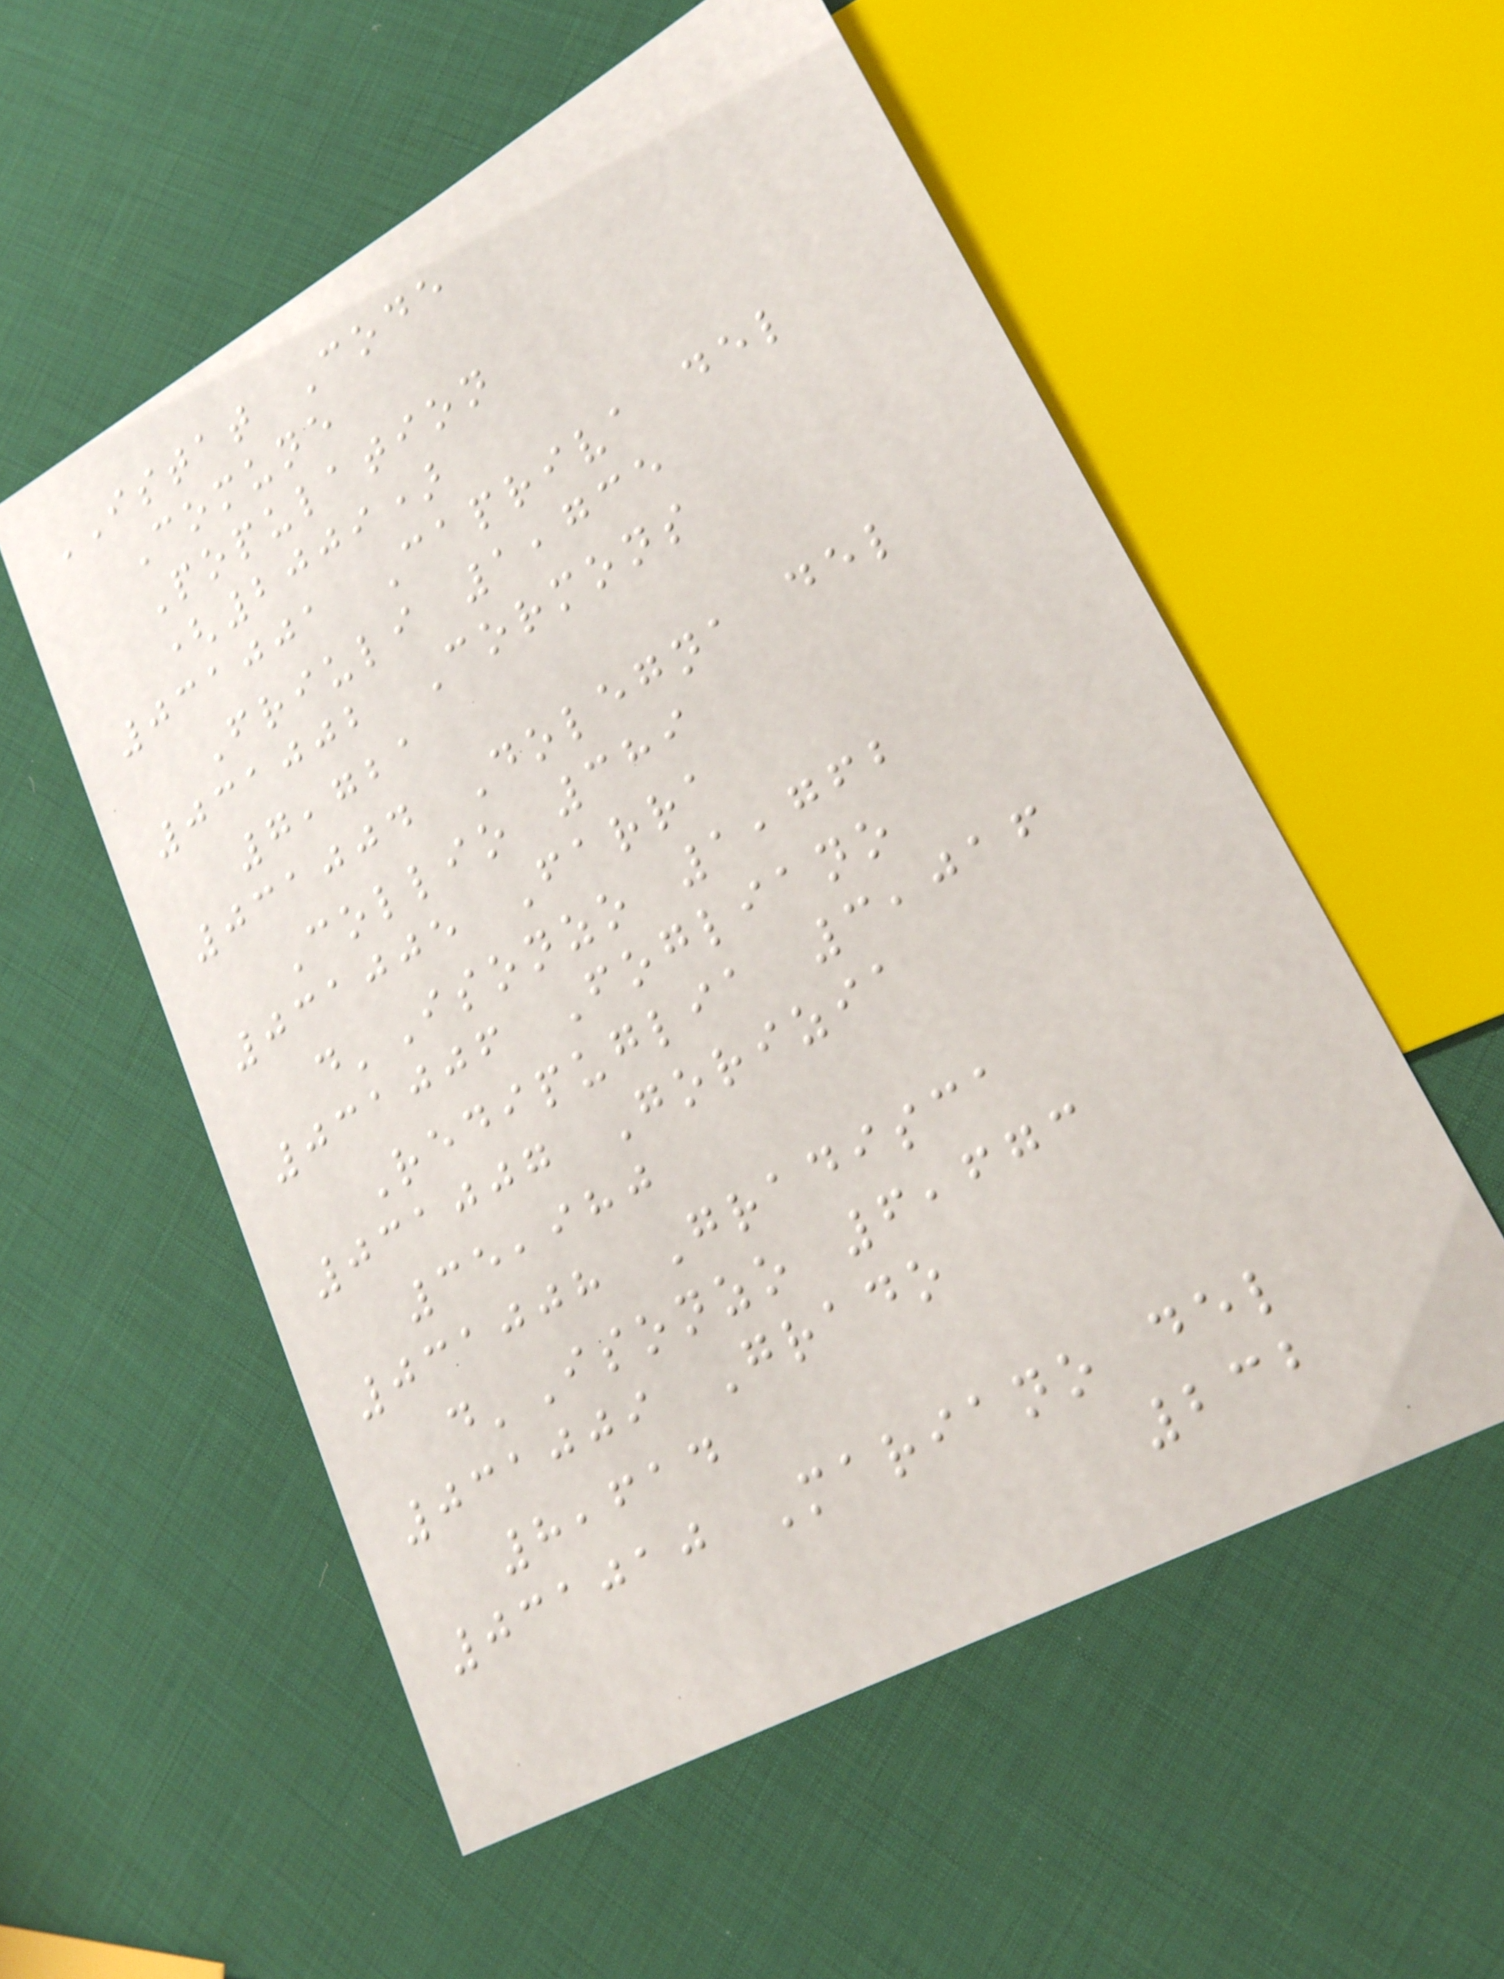ISTAT Code
Comune
Population
(2009)
031001 Capriva del
Friuli 1,735
031002 Cormons
7,721
031004 Dolegna del
Collio 389
031005 Farra
d'Isonzo 1,762
031006 Fogliano
Redipuglia 3,016
031007 Gorizia
35,980
031008 Gradisca
d'Isonzo 6,673
031009 Grado
8,614
031010 Mariano del
232
